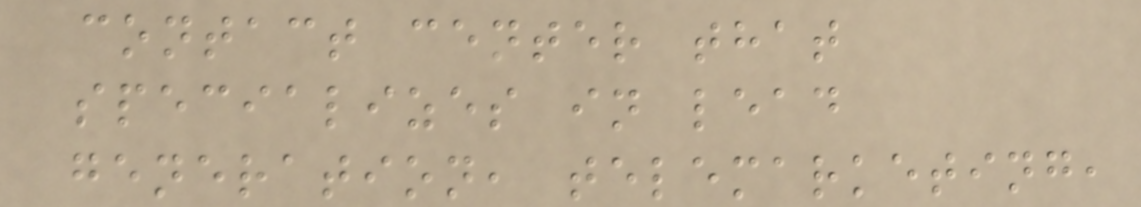contact center that
specializes in lead
generation, telemarketing,
